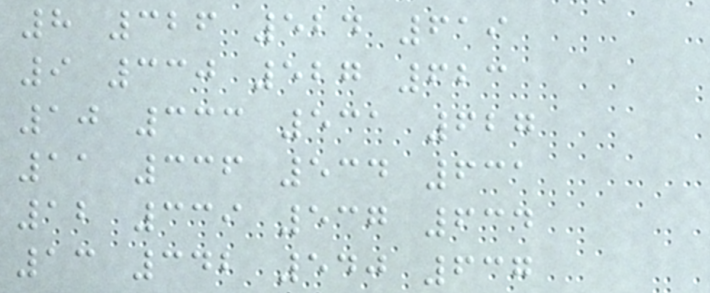8 326 524 619
9 330 527 623
10 333 531 627
11 336 534 631
12 339 537 634
13 342 540 637
